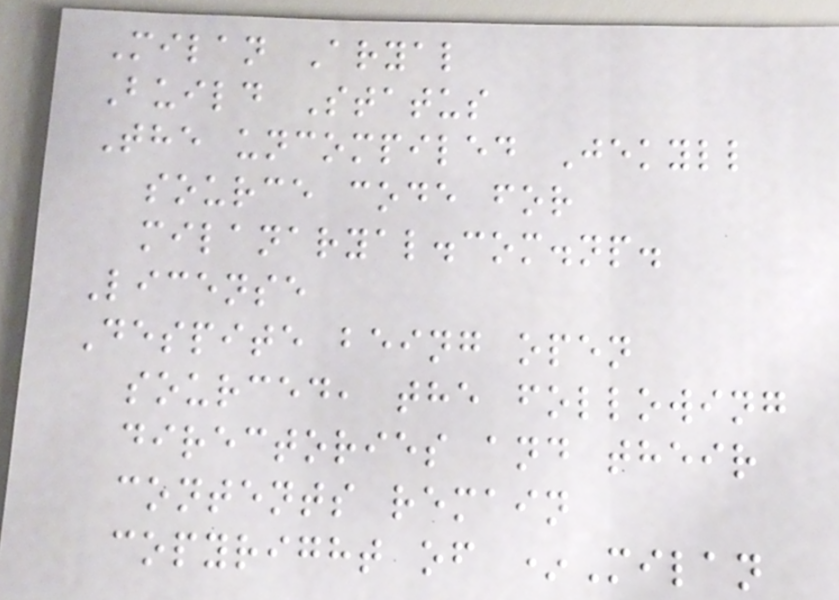Milan Aryal
Build Status
The uncompiled Jekyll
source code for
milanaryal.com.np.
License
Despite being open
sourced, the following
directories and their
contents remain
copyright of *Milan
